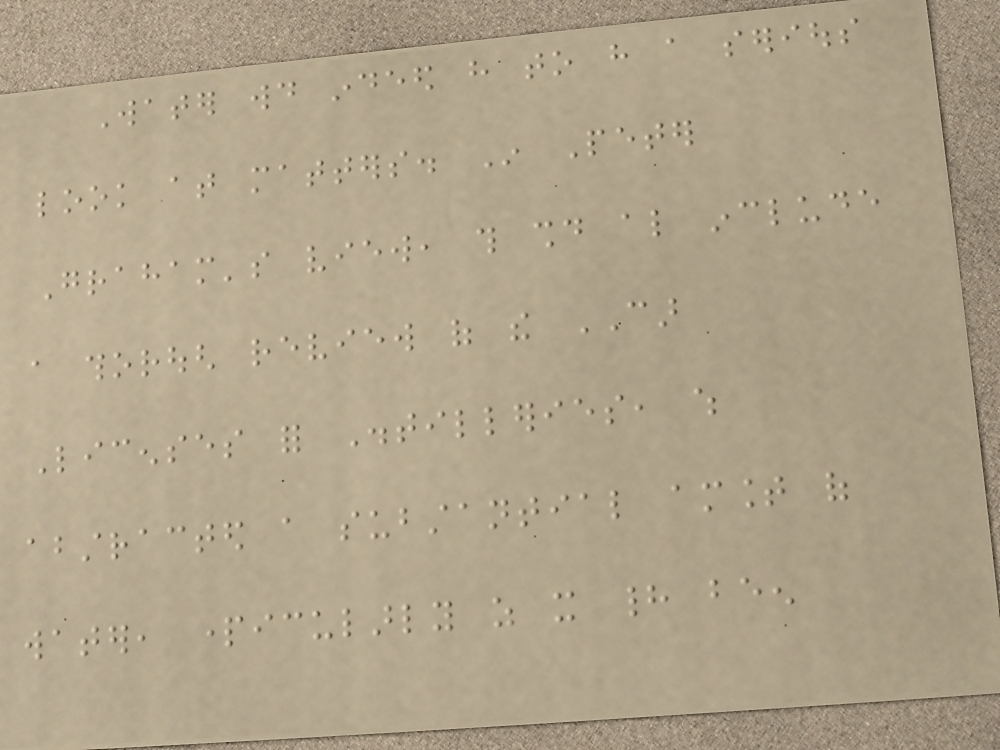Water would indeed have to have a serious
look at matters. In Peter
Graham's view, this should also include
a thorough review of the CAR
Licenses for Distilleries, which
abstracted a substantial amount of
water, particularly as it had been
